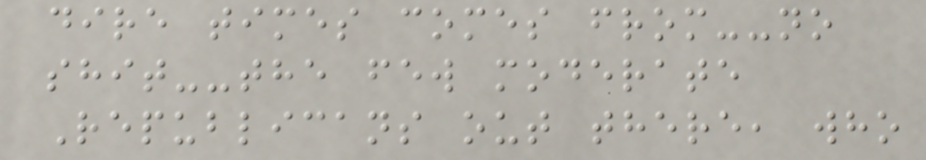dire times comes from--no
shit--the few moderate
Republicans out there, who
